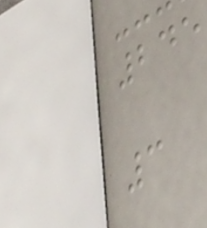245
3
